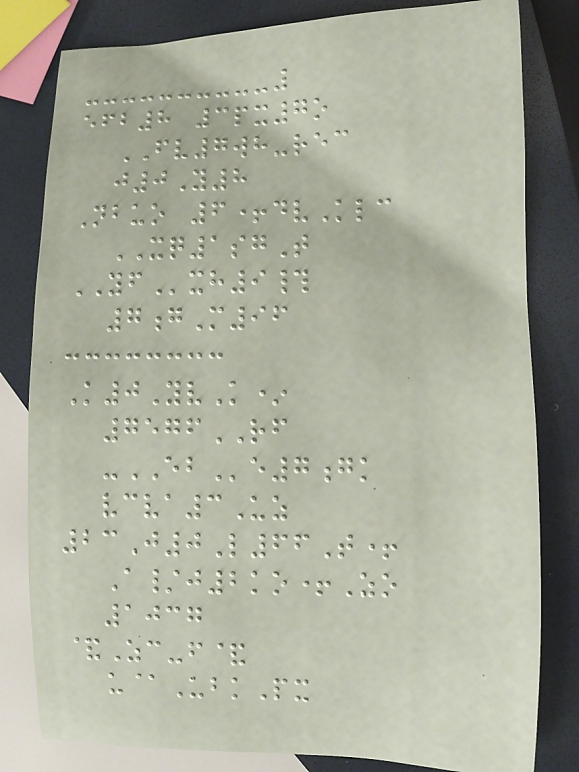efb8 3px7o
FV7wh-rec
j0Y8
Nbuo 6+dvKlc
XQ1sgT
YFxh9#
7gM96
K0YvK*
7576RF
-EBe7gk
vcva3Uz
23J0L66T+
A/j2ko+Zo
1037
&Zc-f&
u@UbkPx
